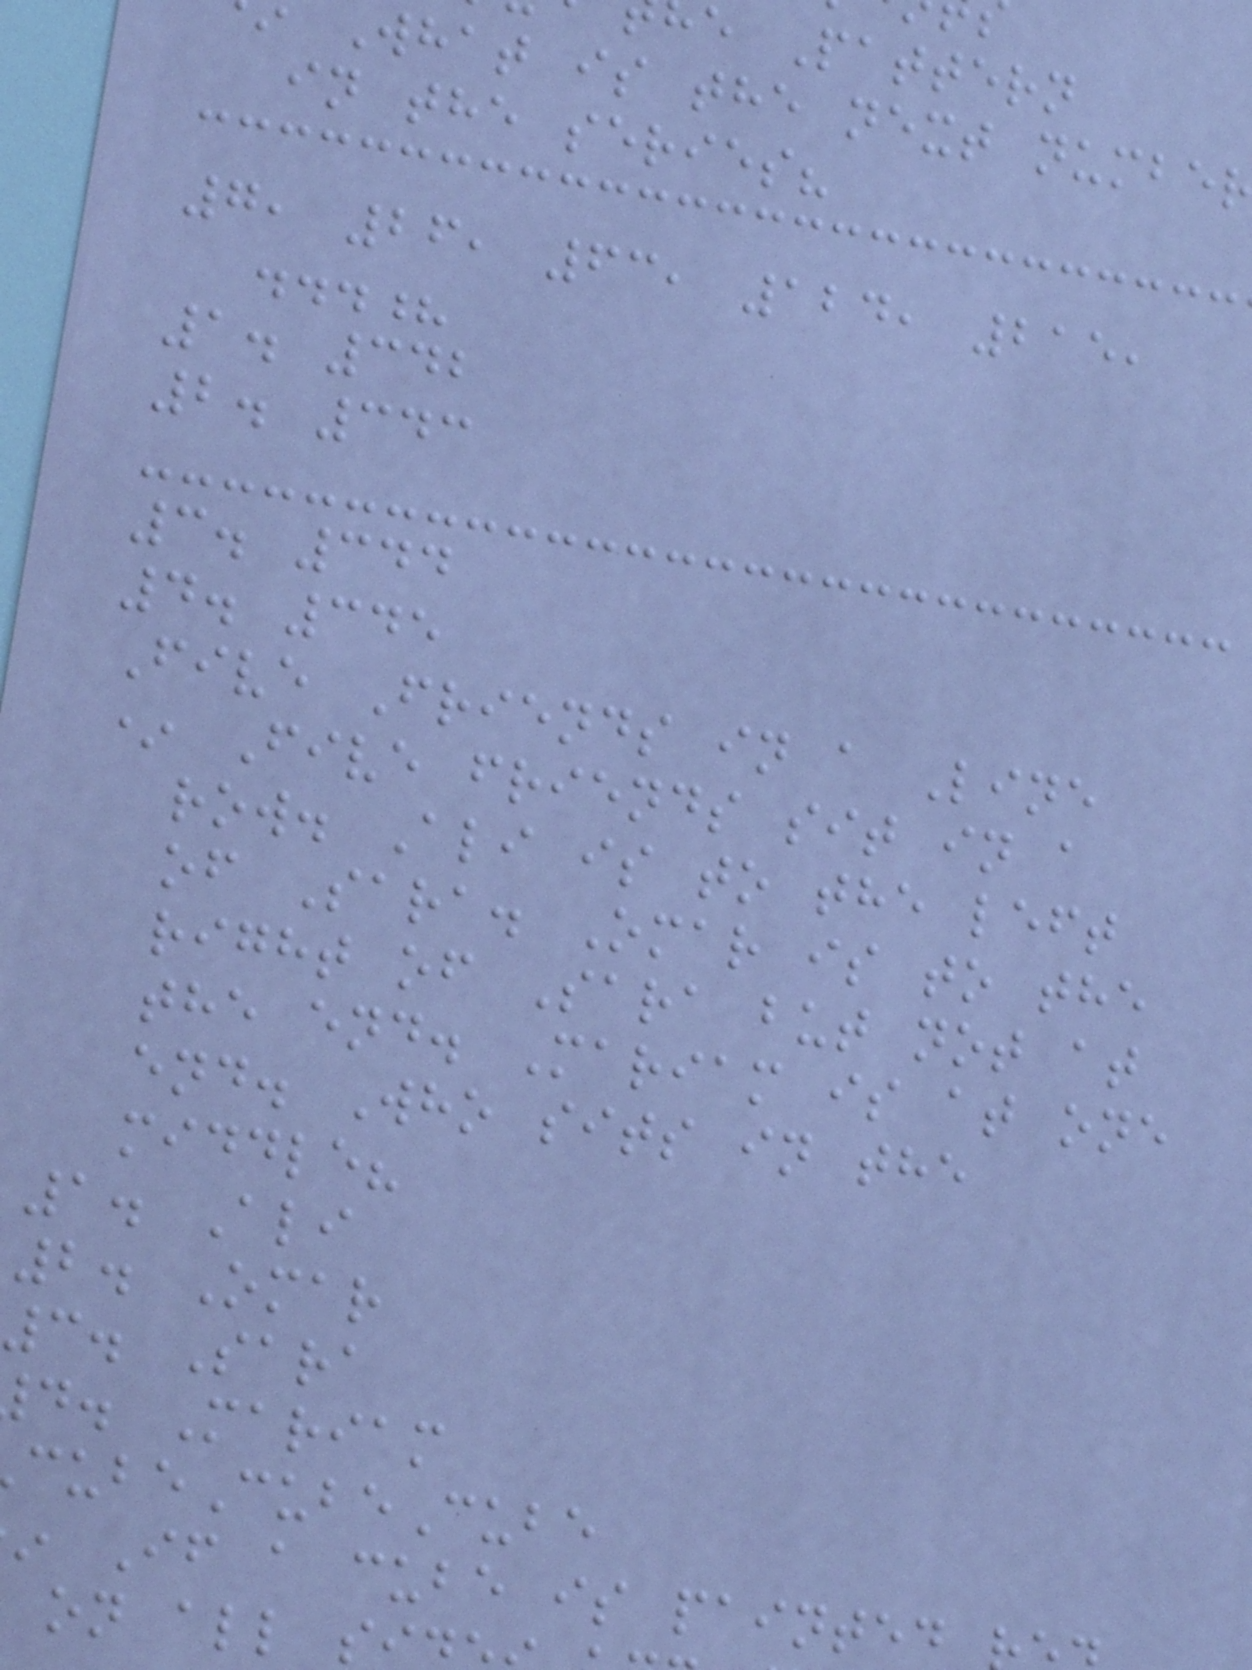e Pattern
What is the next numbe
in the series?
7, 26, 63, 124, 215,
...?
1. 342
2. 343
3. 344
4. 345
Five Friends in a Line
* Five friends sit in a
row. Ali is to the left
of Sara. Omar is to the
right of Sara but not at
the end. Mariam is at one
end. Who sits in the
middle?
1. Ali
2. Omar
3. Sara
d. Mariam
ubeCubeCube
If a cube is painted
on all s
